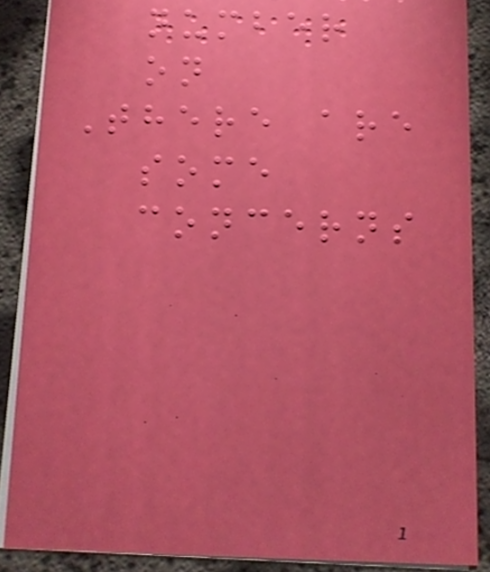number
on
There are
some
concerns
